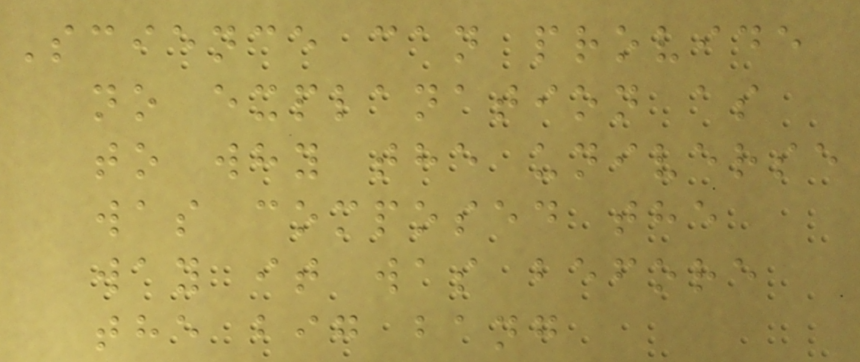Science can provide
no explanation as
to why the universe
was composed the
way it was before
the big bang
